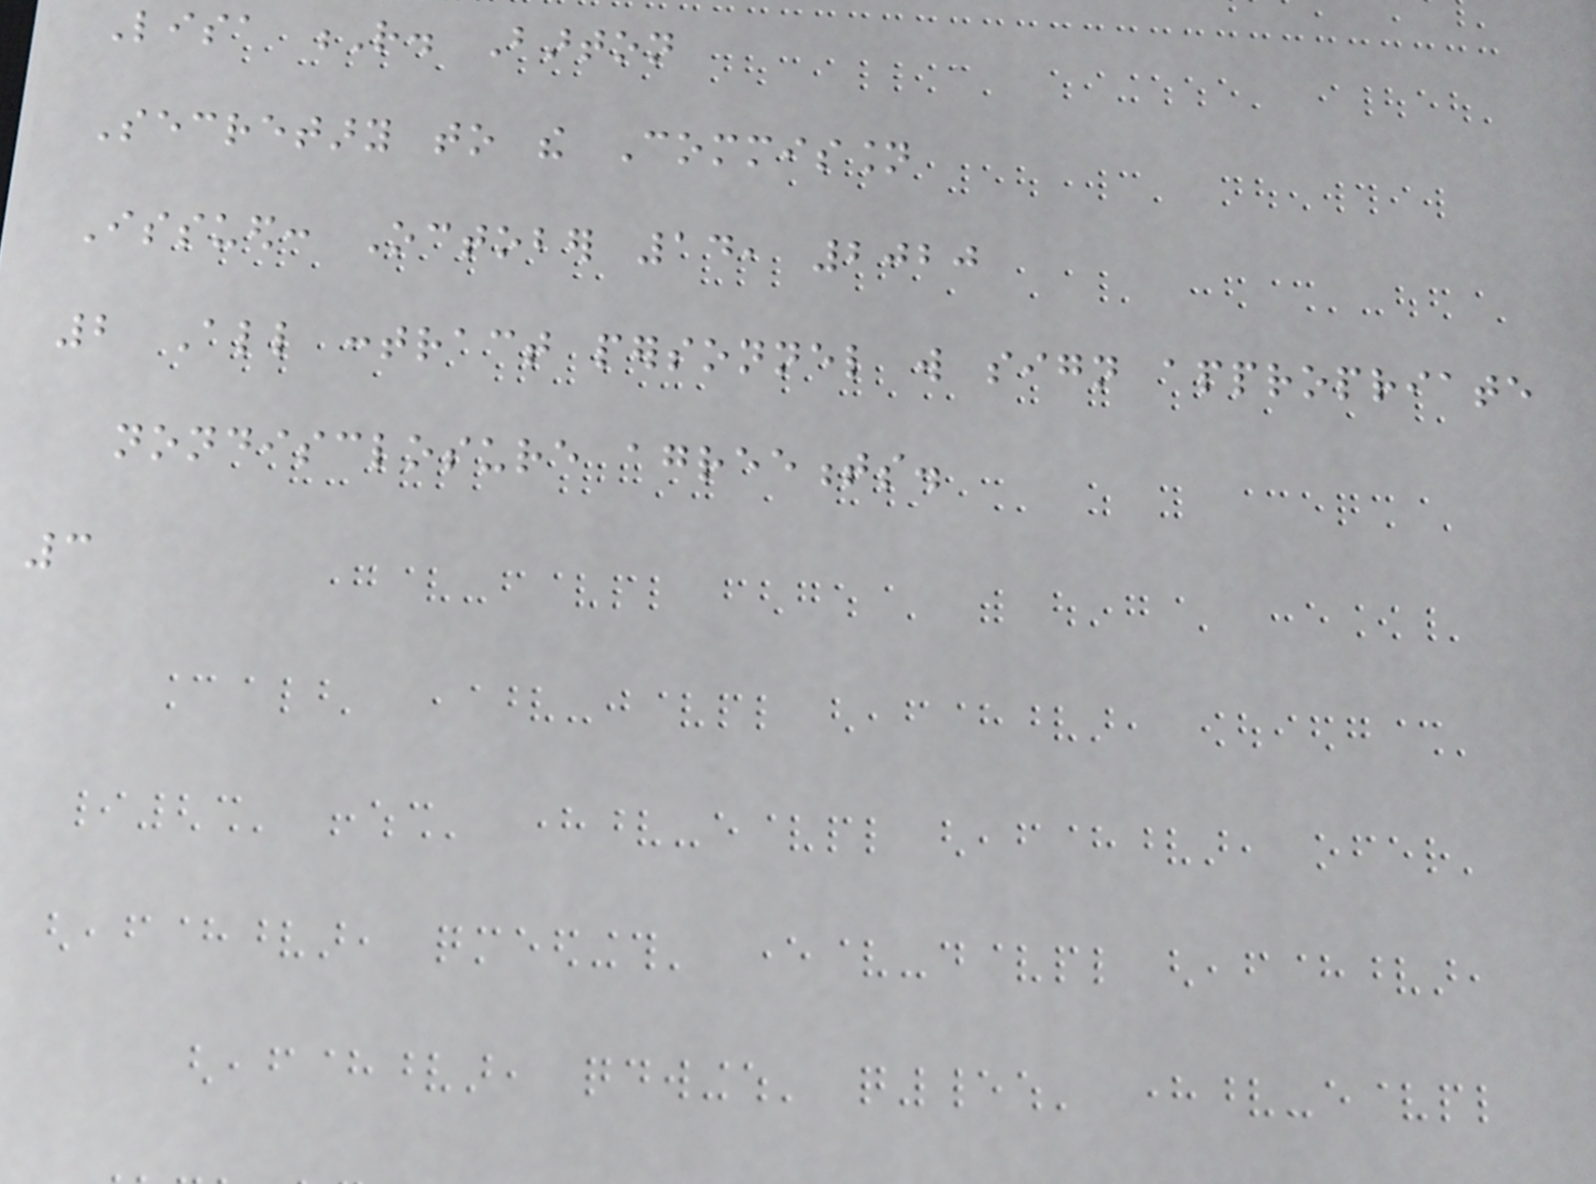Lisa R. Barton
Secretary to the Commission
Issued: October 14, 2020
2 All contract personnel will sign appropriate
nondisclosure agreements.
3
